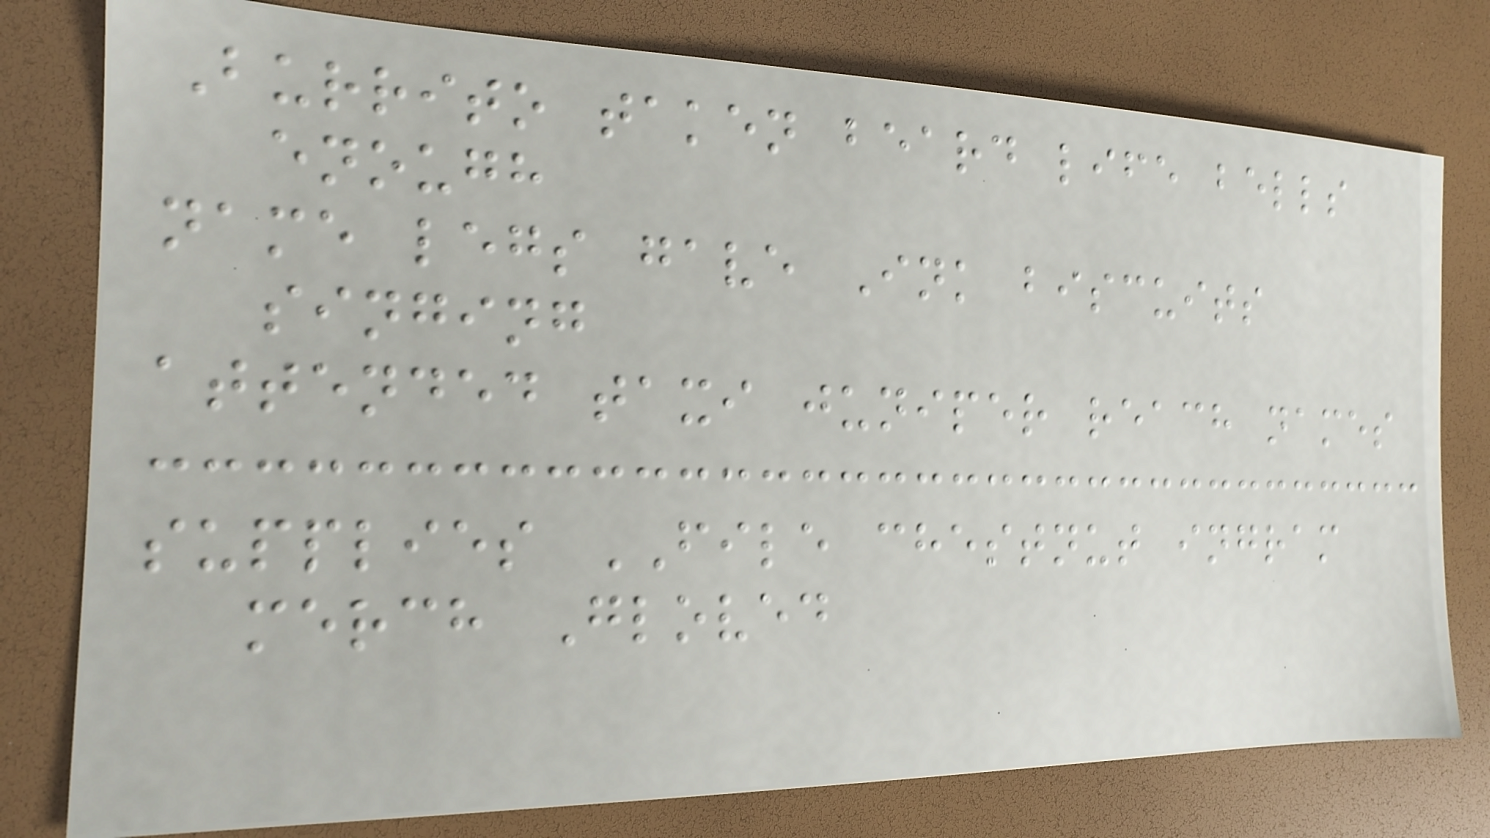Burrito taken beard life bells
enough
name legs gave Ink biscuits
singing
attended taxi juniper reach names
supplies FILE chestnut ingram
merch Gloved
